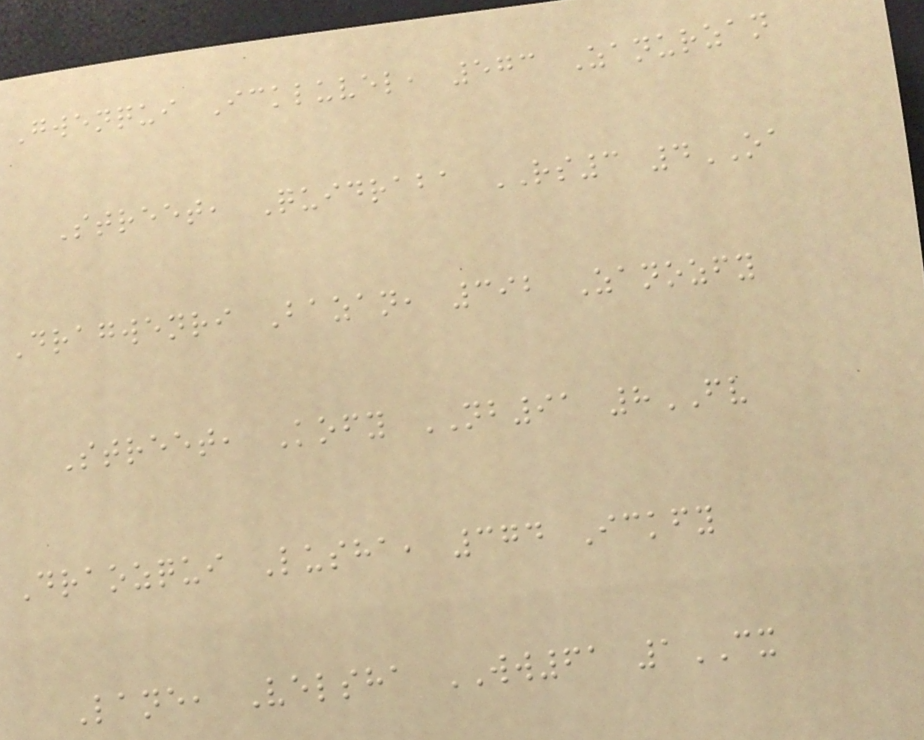Gwenqui Ickluvel, 573 Zanurzan
Street, Quidraba RS3 4OA
Dragwenri Bazan, 392 Zanozfy
Street, Kofy NB91 8FV
Draozqui Lusha, 374 Ickfy
Lane, Velsha WW61 1CX
